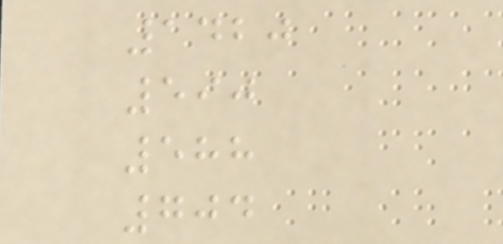1420
590
588
704
